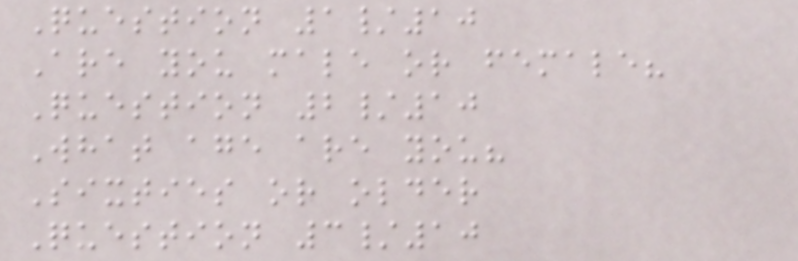Question 1/10
Are you male or female?
Question 2/10
What age are you?
Sixties or older
Question 3/10
